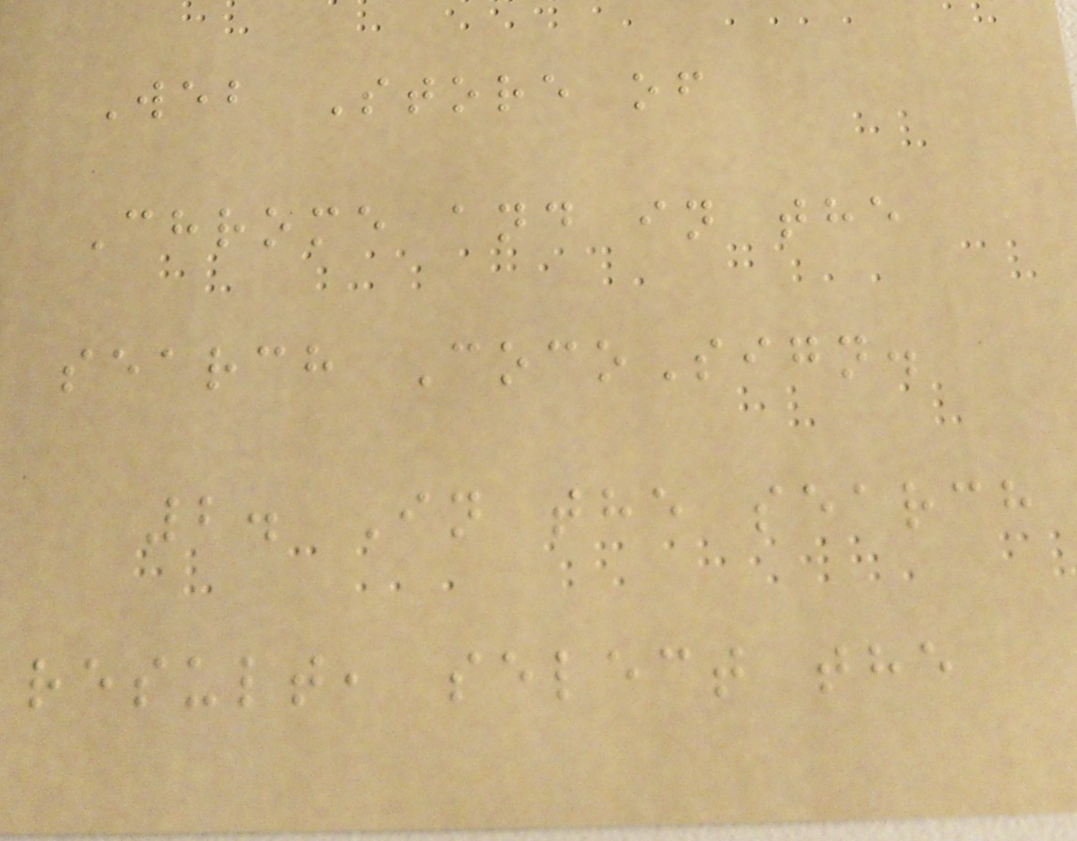Web Store of
Chrome and in the
search CocoSign.
2. In the search
result, select the
